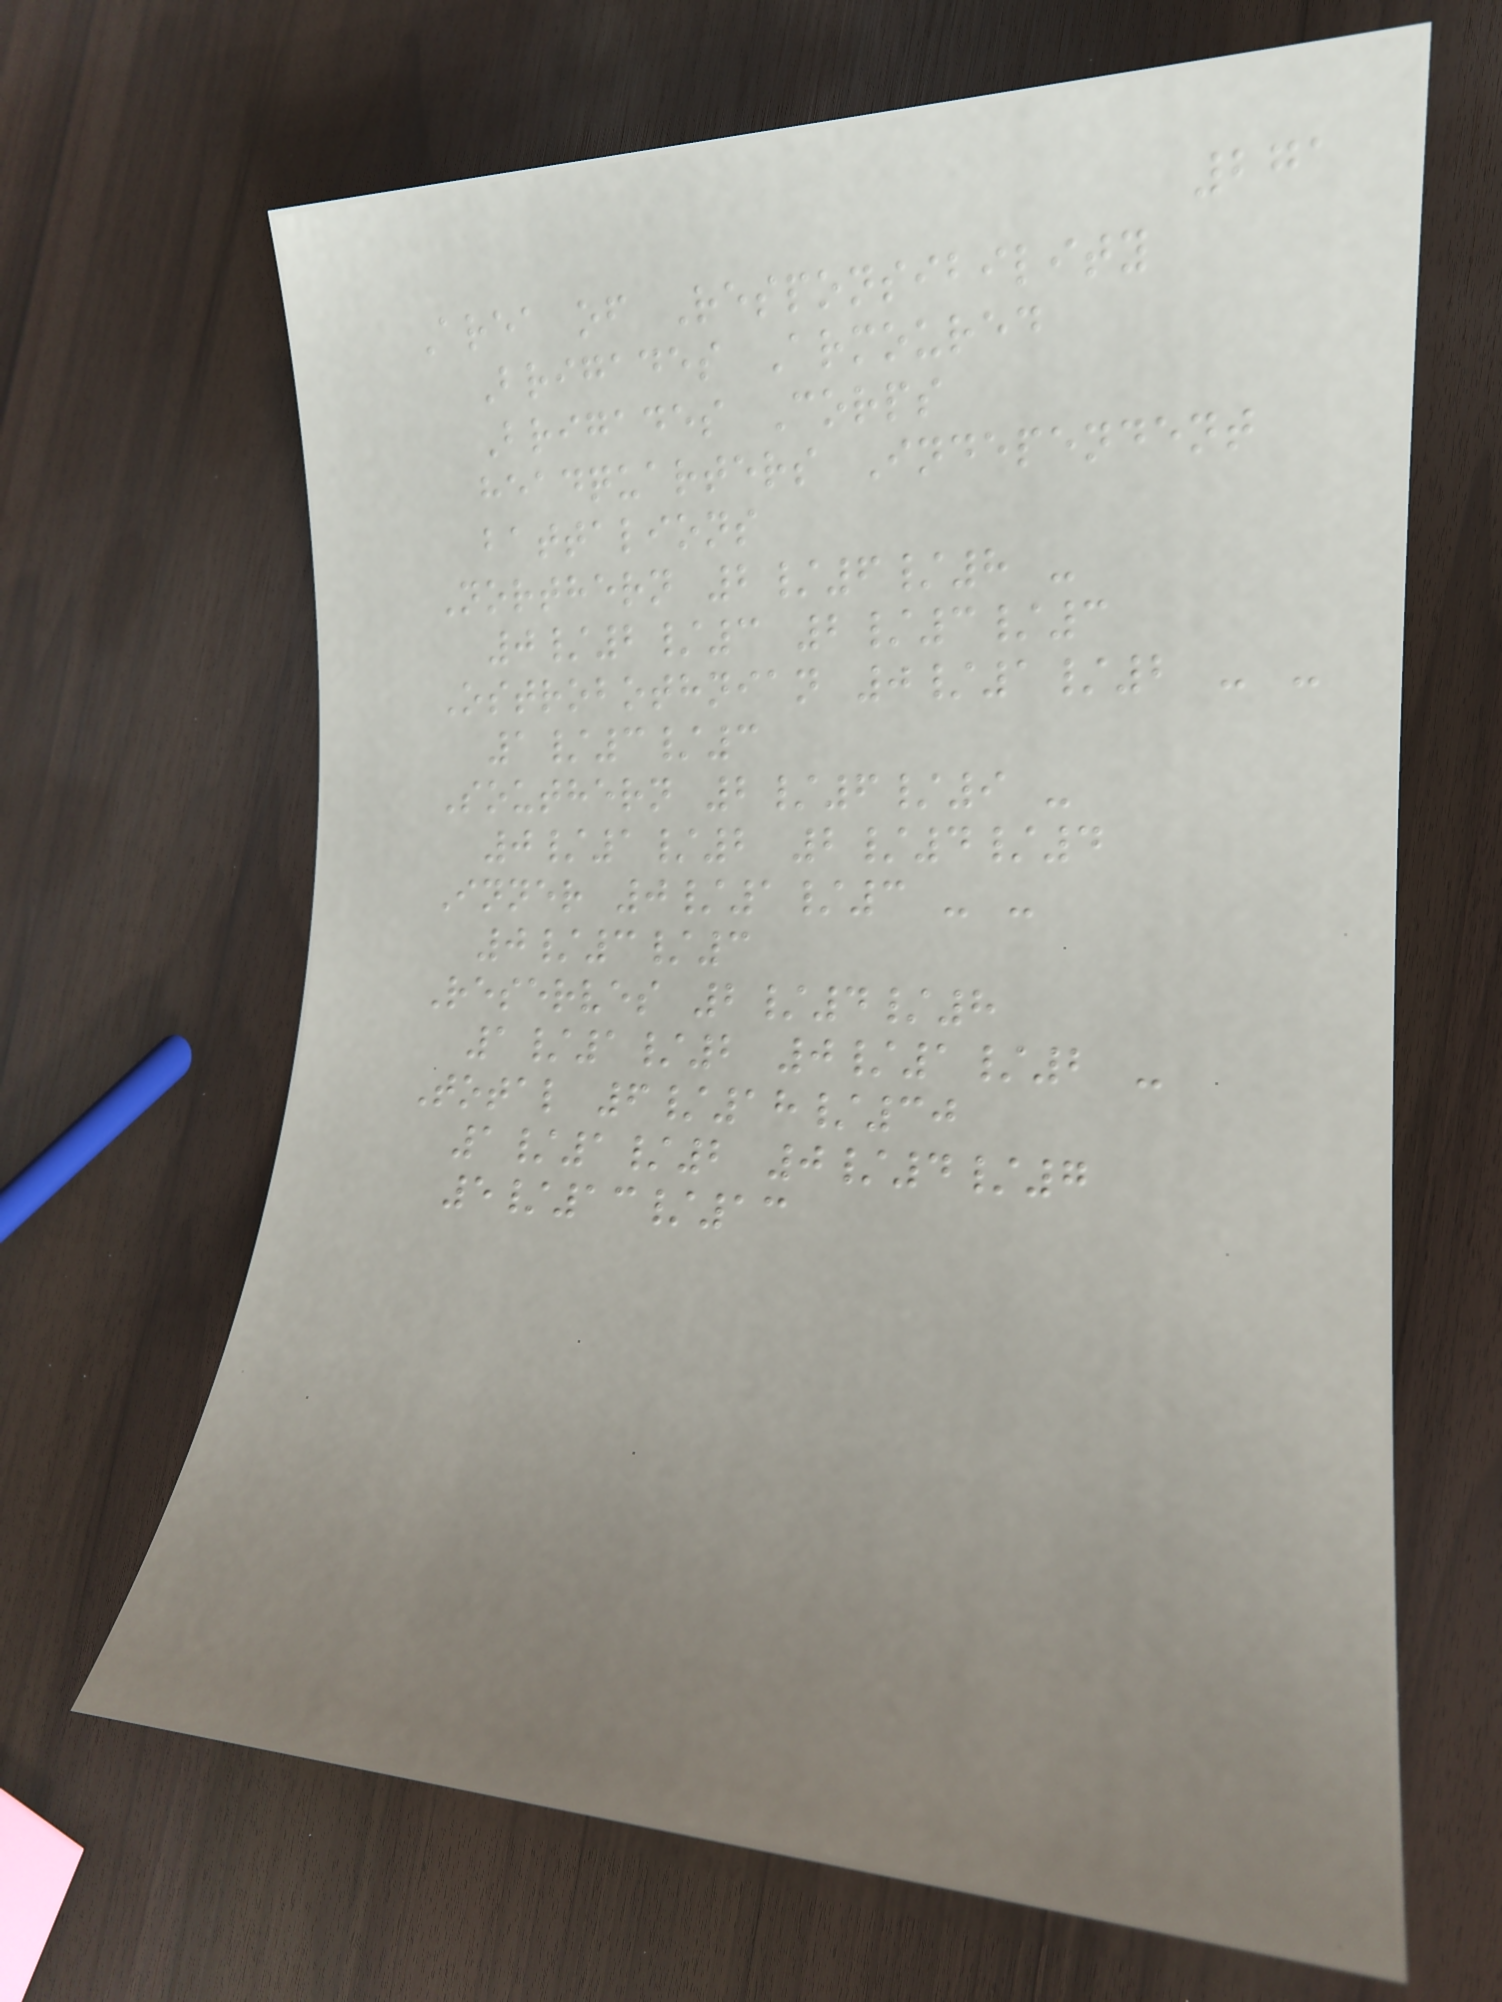271
Area of Responsibility
Brigades Armoured
Brigades Corps
headquarters Independent
battalions
Northern 2/6/8 -
0/2/3 2/3/3
Ostrobothnian 0/1/2 - -
1/3/3
Southern 2/6/9 -
0/1/2 2/4/4
Inner 0/1/3 - -
0/3/3
Reserves 2/4/8
1/1/2 0/1/2 -
Total 6/18/30
1/1/2 0/4/7
5/13/13
